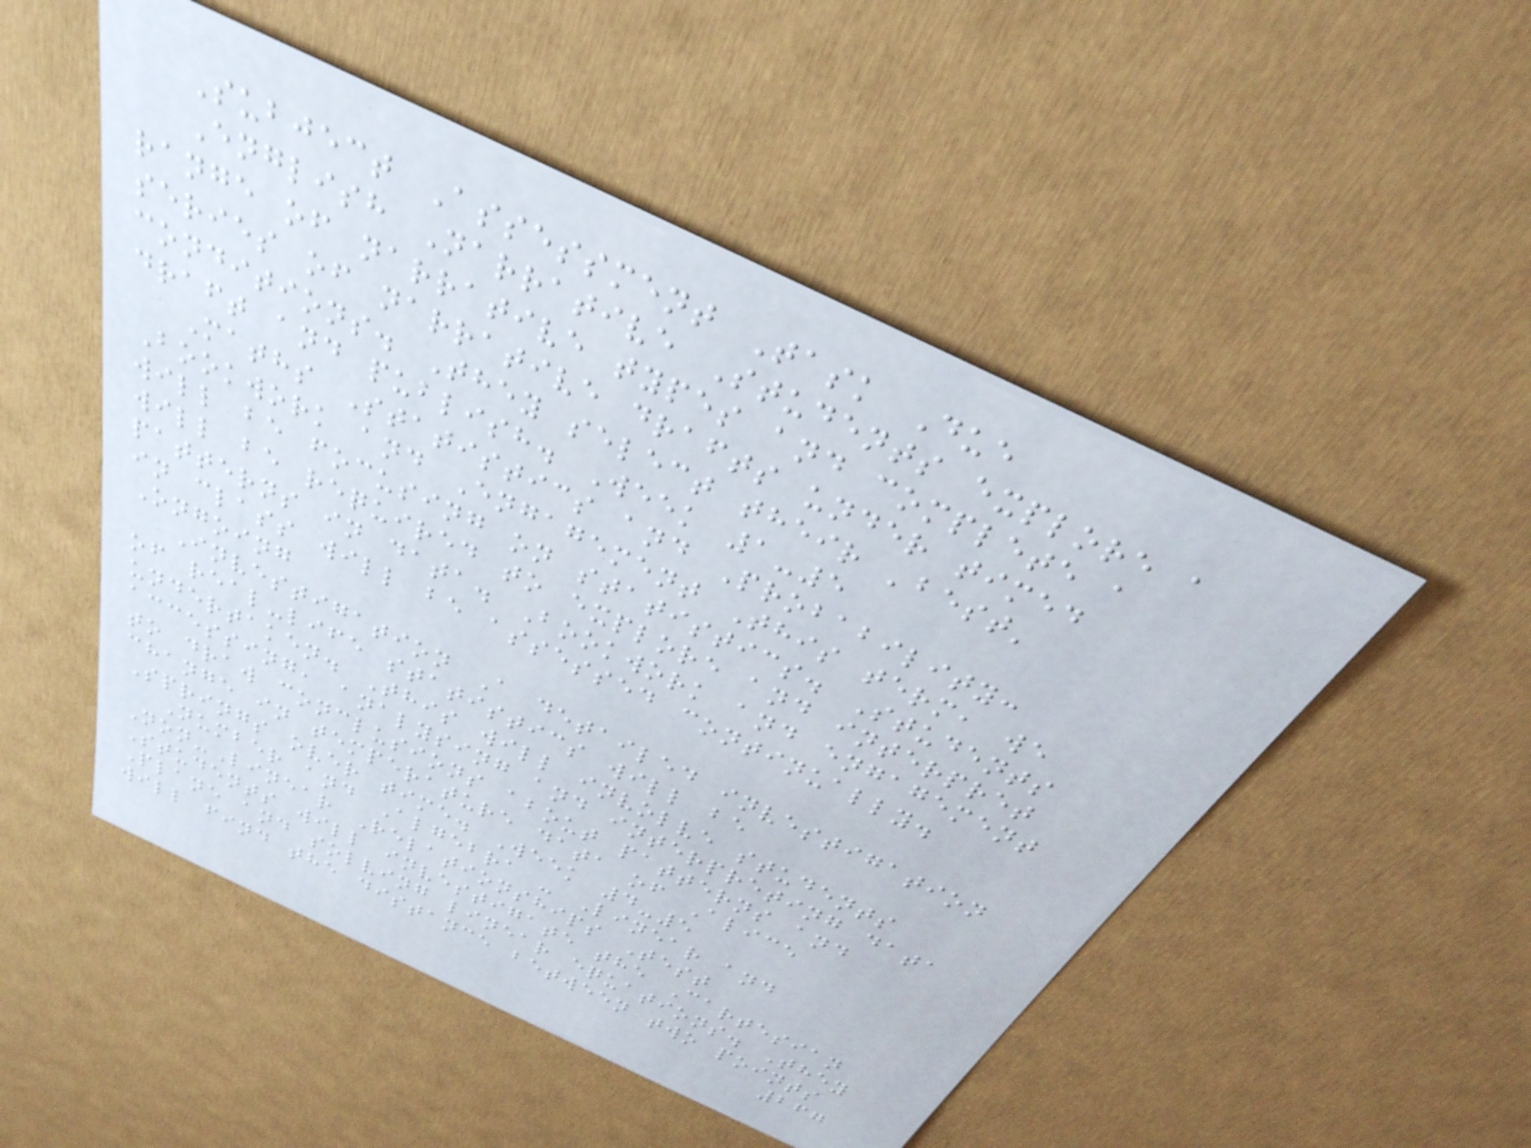Subject Assessment Task Due
English Narrative Students explore a
range of narrative types and complete a
series of narrative drafts under timed
conditions. They select their 'best'
draft and publish. Week 1-5
Maths Statistics and Probability:
Bookwork and Engagement This term, we
will be focusing on statistics. Students
will be required to explore and interpret
patterns in data. Bookwork and engagement
in class will be assessed continually.
Ongoing
Investigation A detailed investigation
of real-life statistics will be
undertaken. This will involve students
accessing, analysing and interpreting data
to draw conclusions about patterns and
change in temperature data of Alice
Springs over time. Week 4-5
Number and Algebra - Linear and
Non-Linear Relationships Test
Students will investigate the Cartesian
Plane and solving linear equations. They
will find the distance between two points
267
